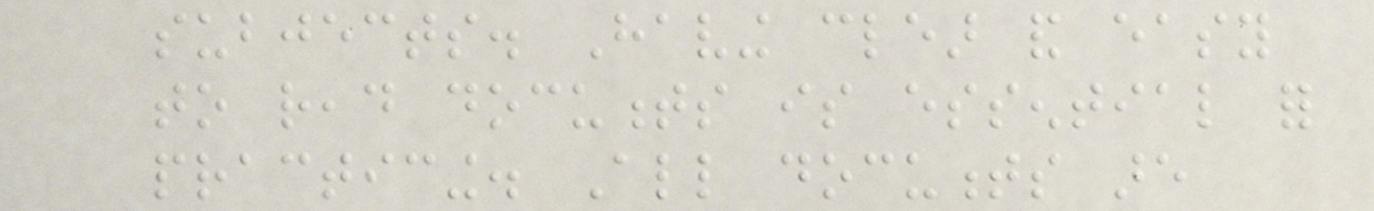subjects. Having clear and easy
to read documents is essential for
practicing. All documents are
